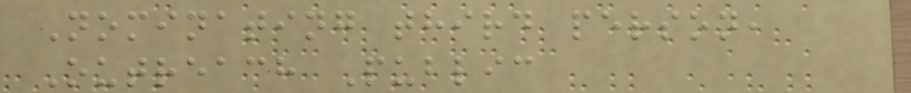Nominating third person,
Outreach Public
